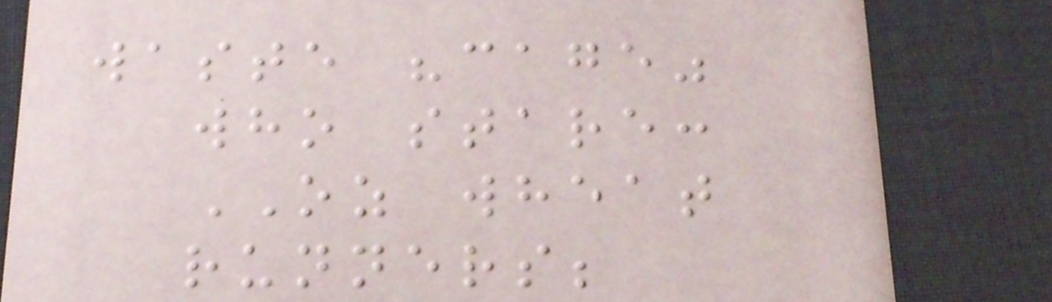waste "cage"
who stare:
OZ wheat
runners;
